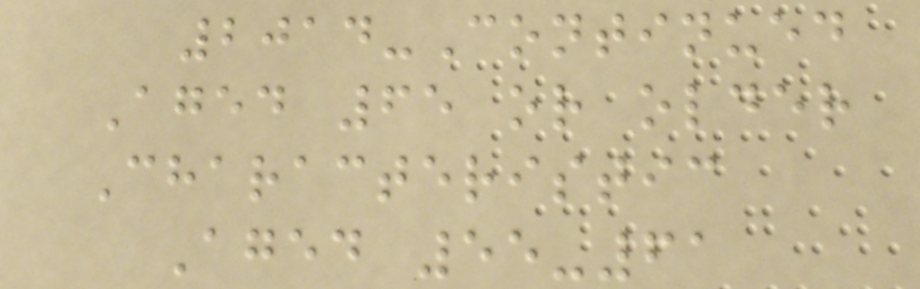2014-Continued
Aged 65 or older
Characteristic
Aged 55-61
